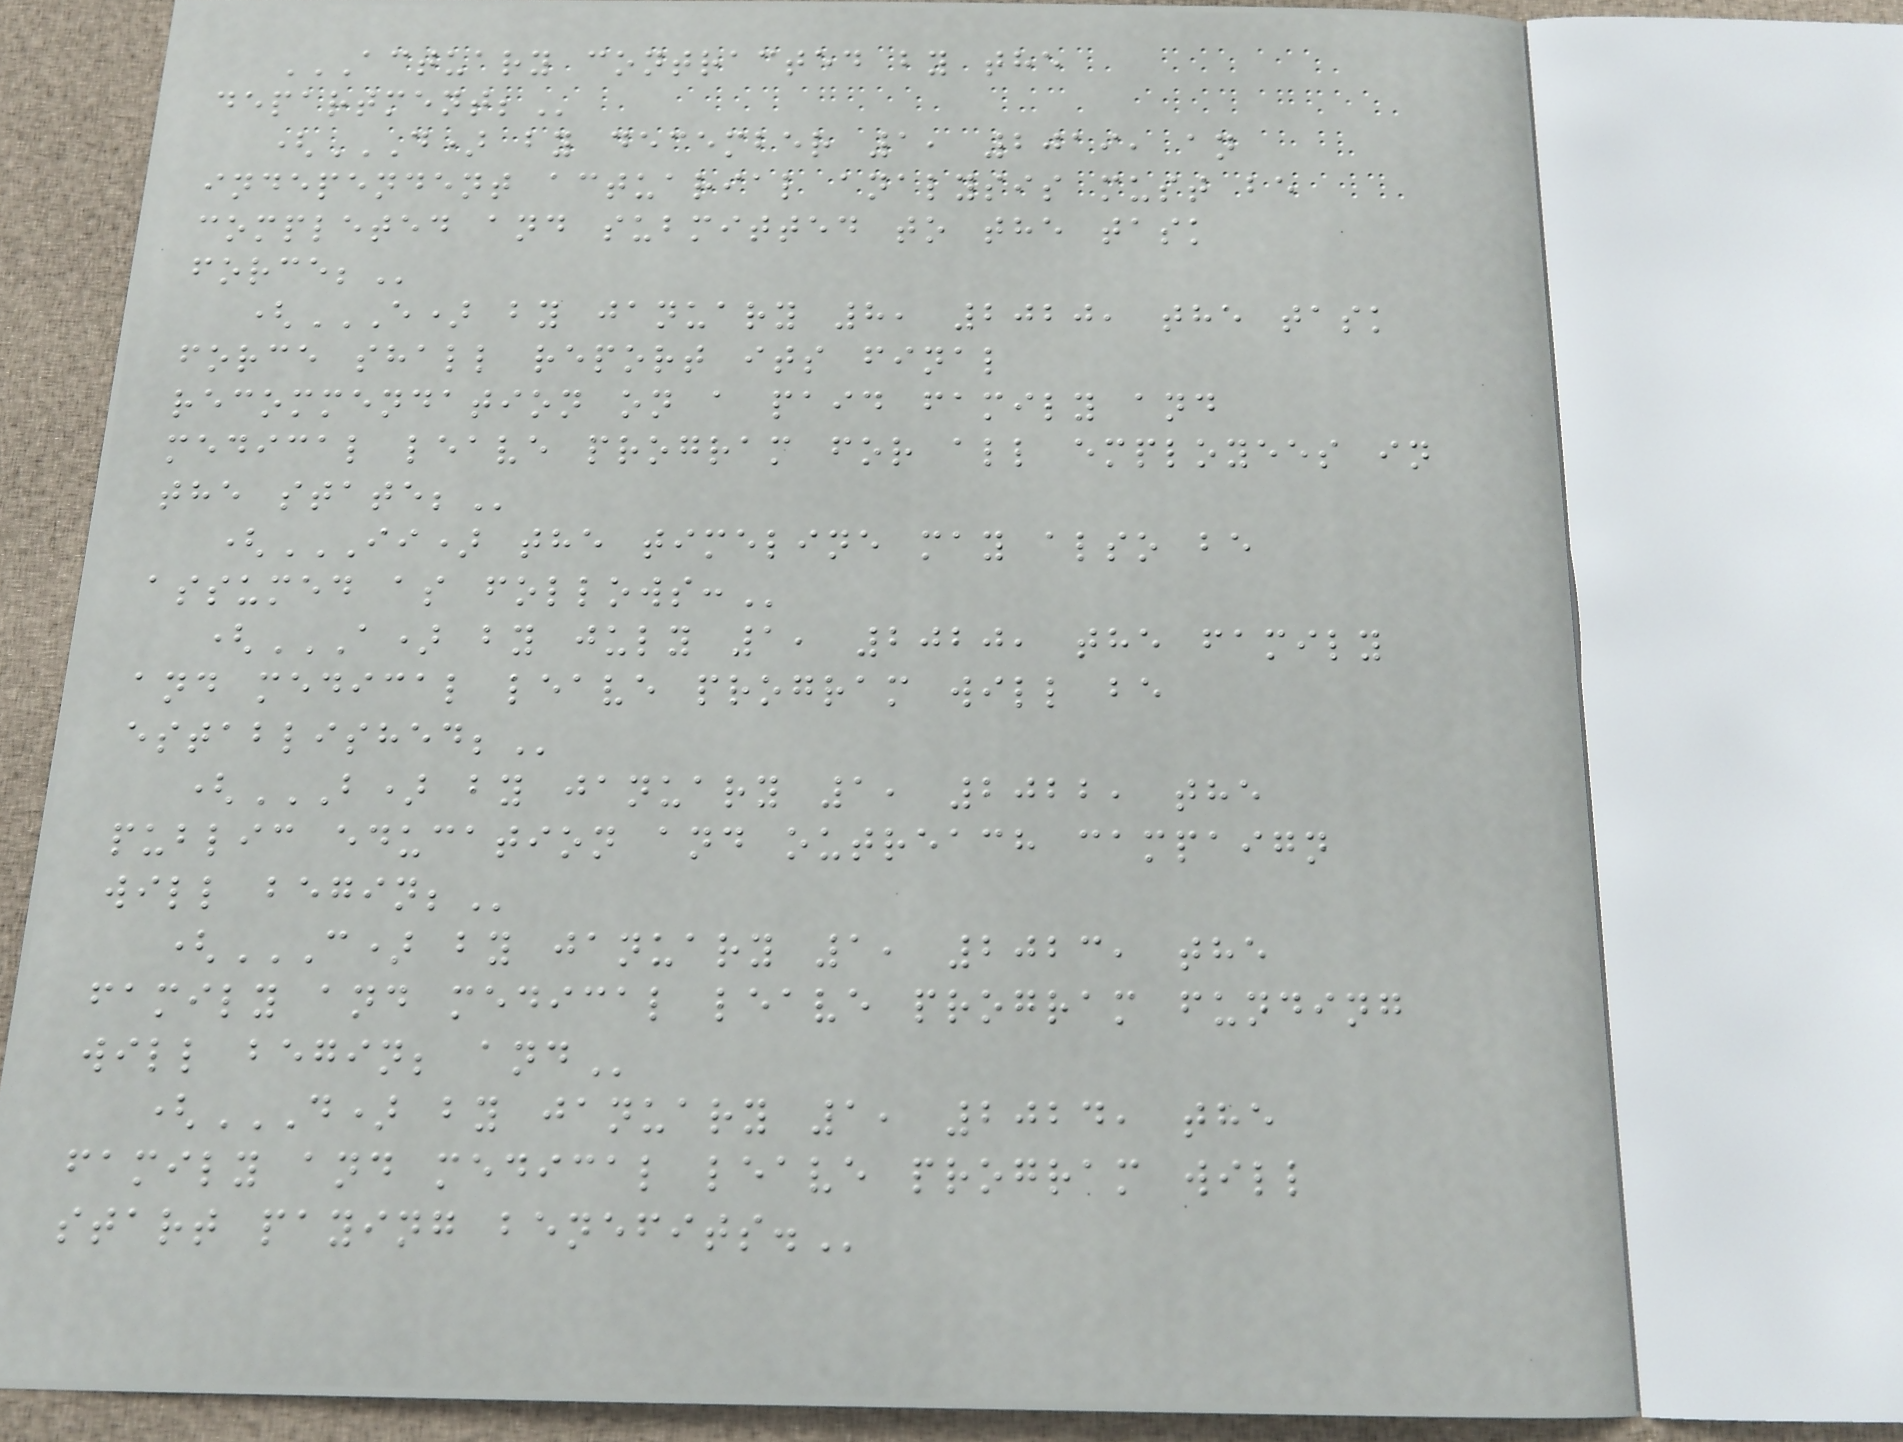ACTUARY CONTRACTED BY THE
DEPARTMENT;
(D) BY DECEMBER 1, 2019, AN
INDEPENDENT ACTUARIAL ANALYSIS MUST BE
COMPLETED AND SUBMITTED TO THE TASK
FORCE;
(E) BY JANUARY 8, 2020, THE TASK
FORCE SHALL REPORT ITS FINAL
RECOMMENDATION ON A PAID FAMILY AND
MEDICAL LEAVE PROGRAM FOR ALL EMPLOYEES IN
THE STATE;
(II) THE TIMELINE MAY ALSO BE
ASSUMED AS FOLLOWS:
(A) BY JULY 1, 2020, THE FAMILY
AND MEDICAL LEAVE PROGRAM WILL BE
ESTABLISHED;
(B) BY JANUARY 1, 2022, THE
PUBLIC EDUCATION AND OUTREACH CAMPAIGN
WILL BEGIN;
(C) BY JANUARY 1, 2023, THE
FAMILY AND MEDICAL LEAVE PROGRAM FUNDING
WILL BEGIN; AND
(D) BY JANUARY 1, 2024, THE
FAMILY AND MEDICAL LEAVE PROGRAM WILL
START PAYING BENEFITS.
